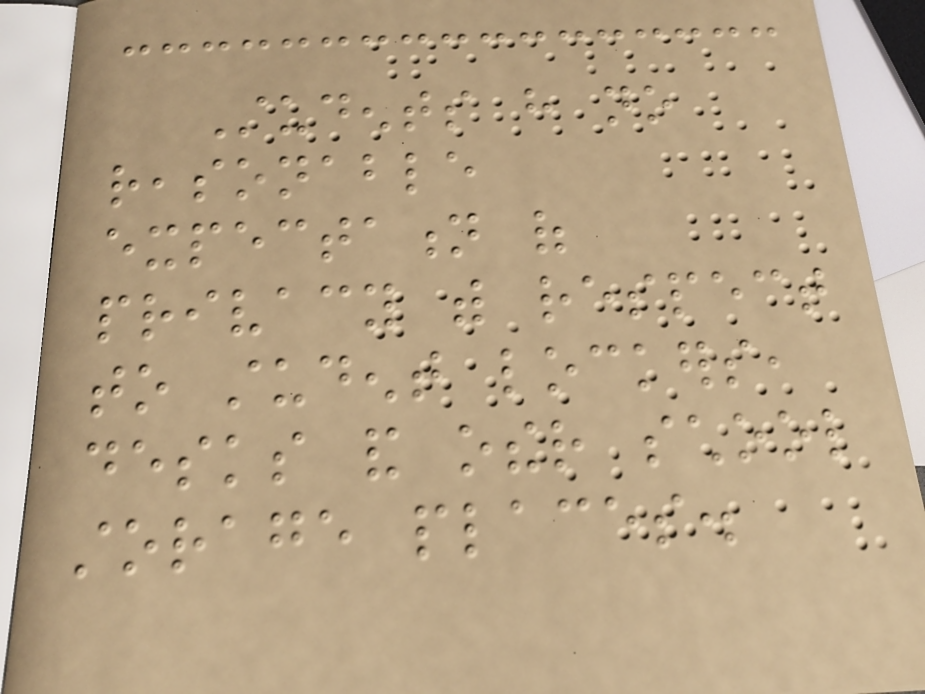Students have no
reasonable
expectation of
privacy with respect
to student lockers,
desks and other school
storage places.
